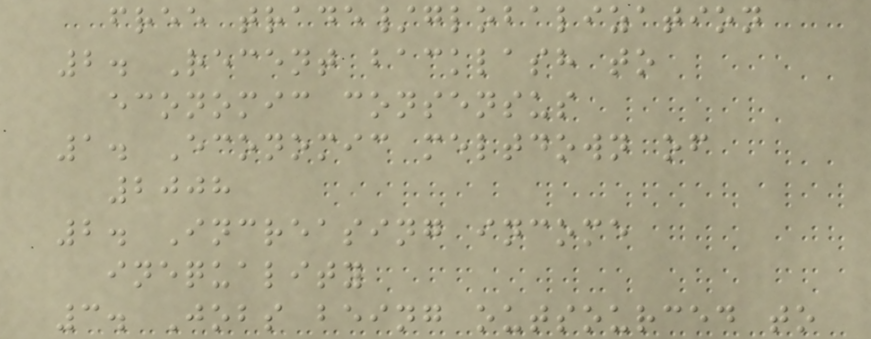free trade/globalization
2. Recent backlash to
economic consensus
1. Economic meltdown of
2008
2. Increasing income
inequality
3. Jobs being outsourced to
